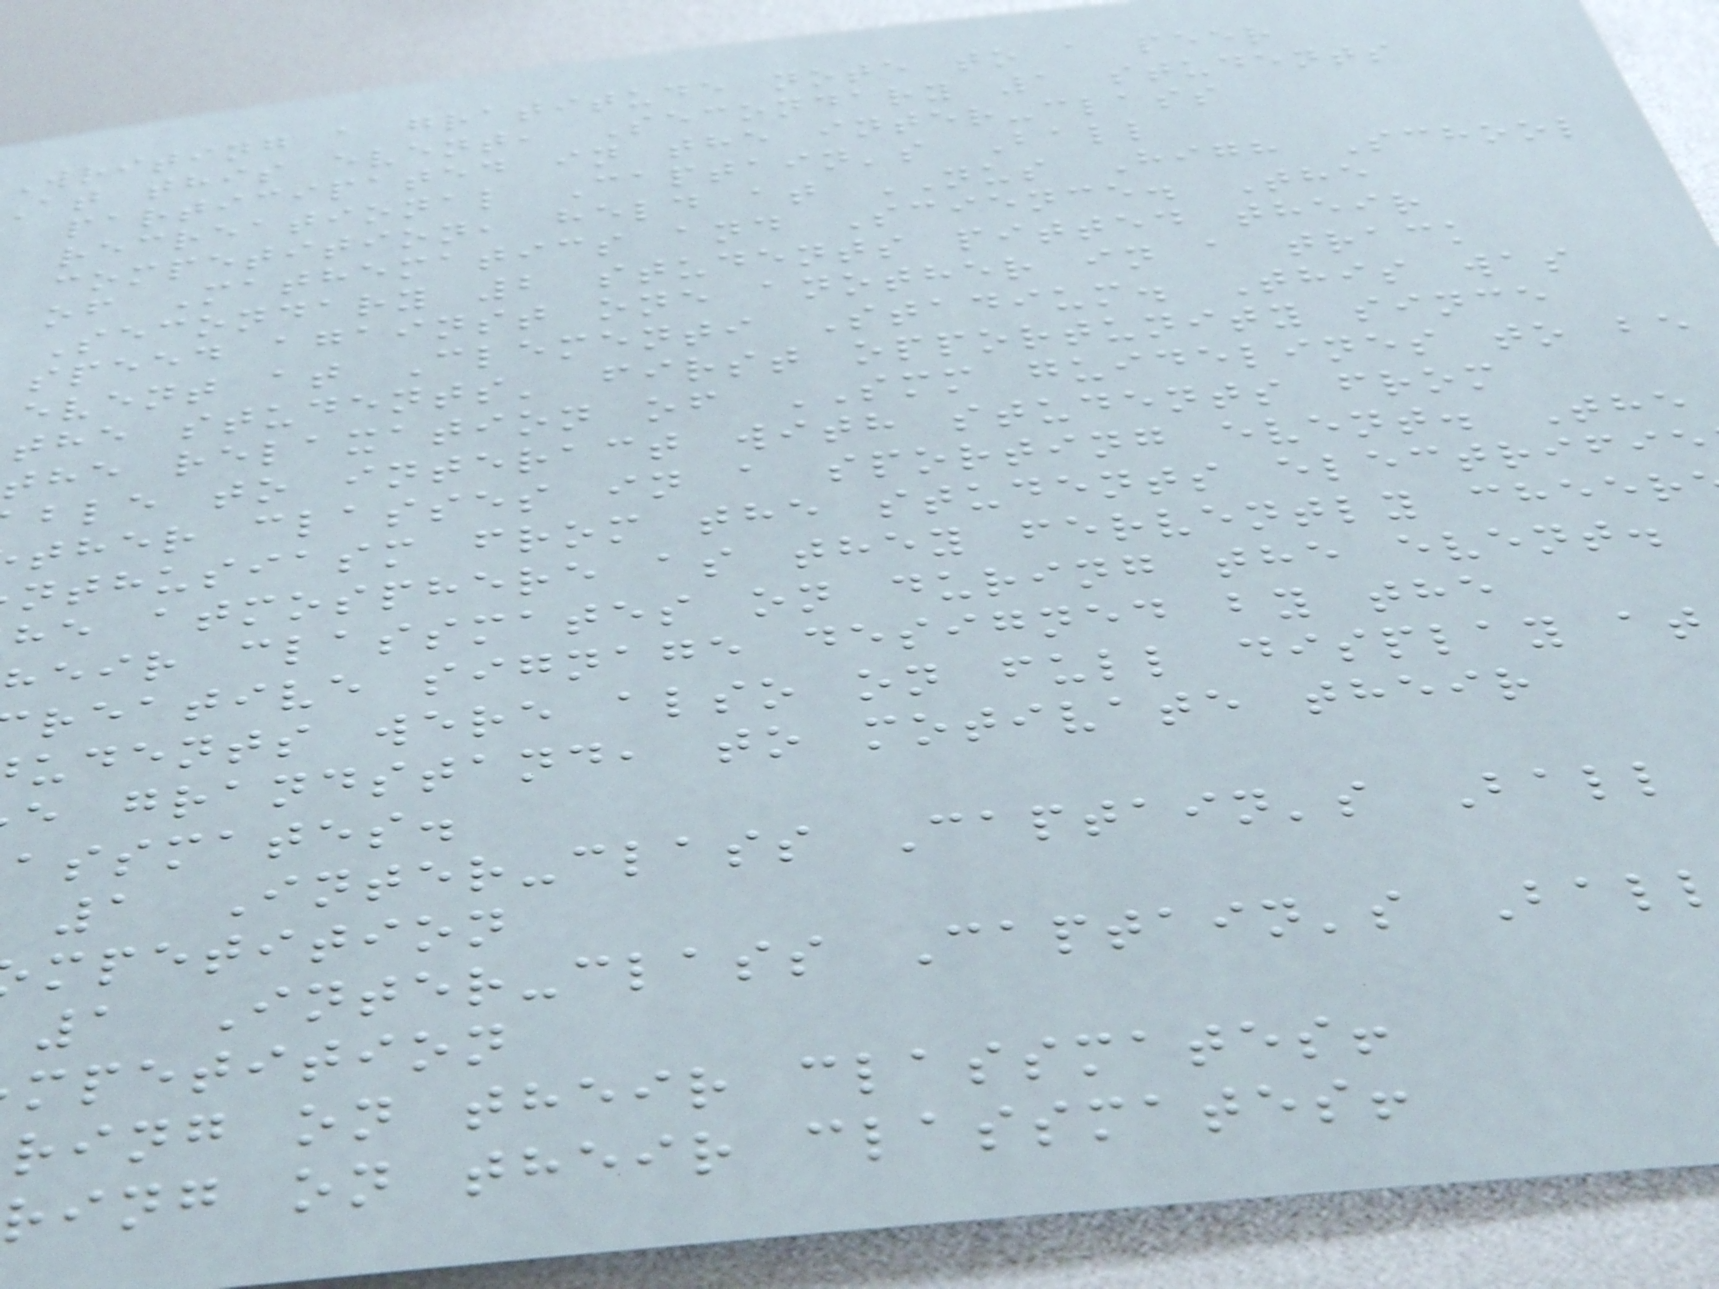Writing a gratitude note to a peer
at this event, Secondary 1 students
participated in the inter-class
recreational Captain's Ball
competition, held at NUS High School
of Mathematics and Science. The
Secondary 2 students pitted their
speed against one another in a track
event at Clementi Stadium. This was
the students' first opportunity since
the relaxation of SMM guidelines to be
ble to interact with students from
ther classes in a sporting event. The
nthusiasm from the students electrifie
he atmosphere as they fervently cheer
heir classmates on during the event.
reative signage designed by the
udents were also on full display at
e grandstand, to motivate their
assmates.
1 Inter-class Captain's Ball
mpetition
1 Inter-class Captain's Bal
mpetition
ring on their classmates!
ring on their classmates!
